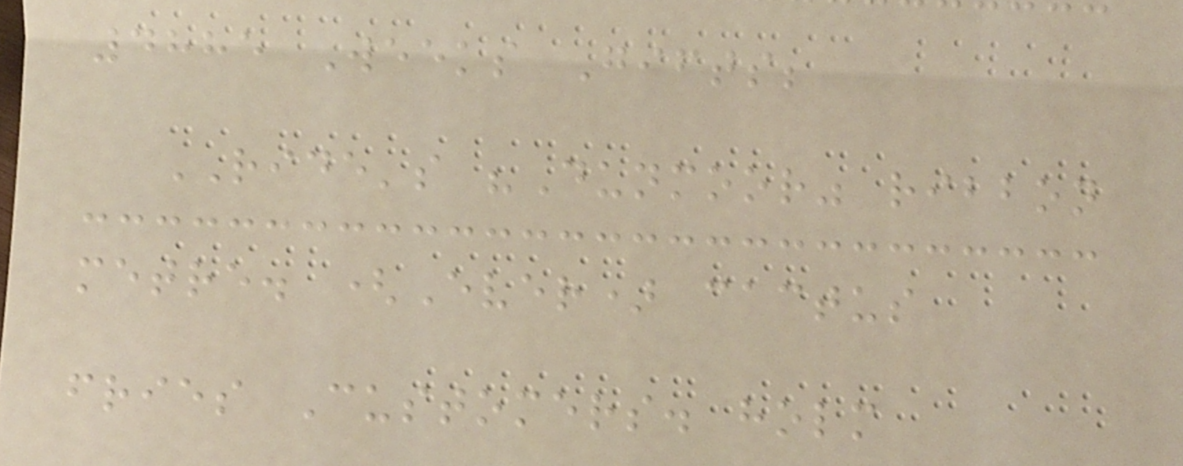4885 Weeks Gifts;
RIDE's "Dunmoor" ribbon
metre. (Ever) cactus
fries Customers. holm
